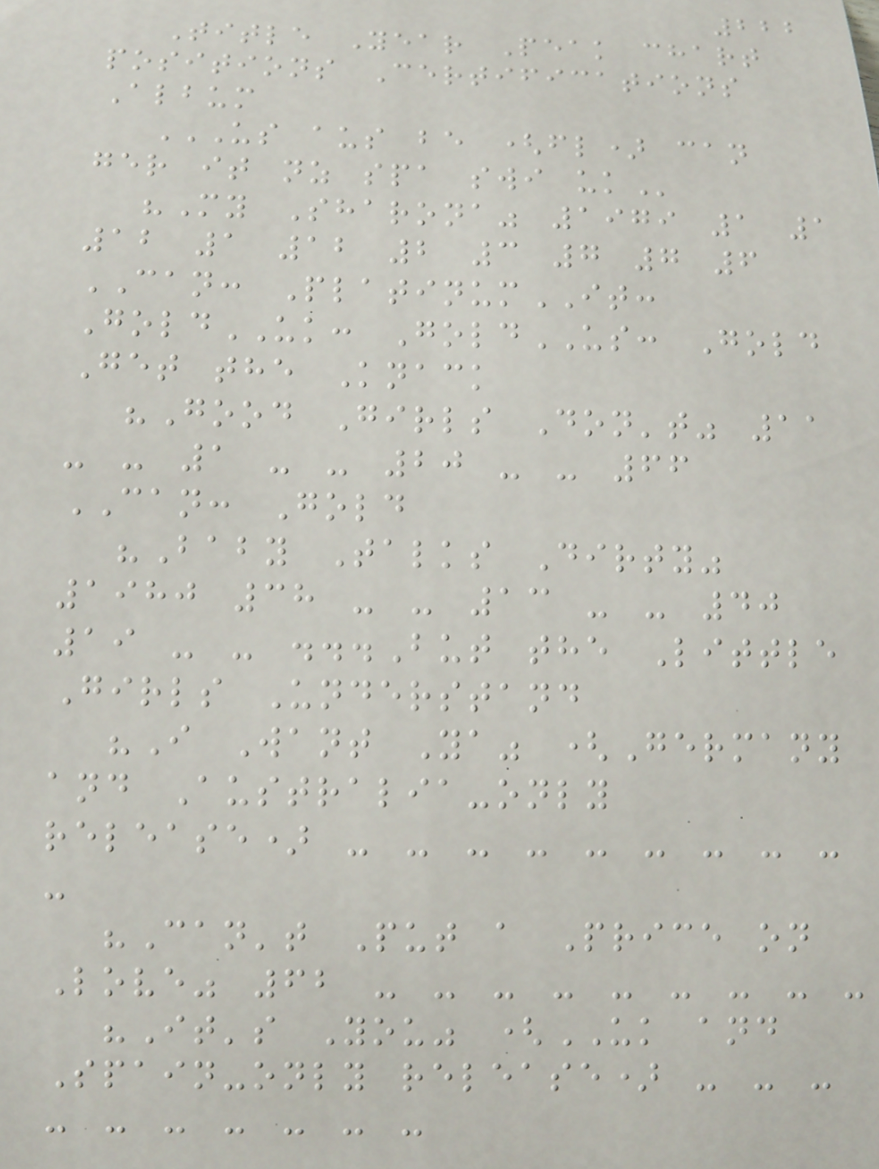222
Title Year Peak chart
positions Certifications
Album
US AUS BE (FL) CAN
GER IT NZ SPA SWI UK
"My Sharona" 1979 1 1
12 1 12 2 3 7 7 6
CAN: PlatinumIT:
GoldUK: GoldUS: Gold
Get the Knack
"Good Girls Don't" 11
- - 1 - - 20 - - 66
CAN: Gold
"Baby Talks Dirty"
1980 38 - - 13 - - 40
19 - - ...But the Little
Girls Understand
"I Want Ya" (Germany
and Australia-only
release) - - - - - - - - -
-
"Can't Put a Price on
Love" 62 - - - - - - - - -
"It's You" (UK and
Spain-only release) - - -
- - - - - - -
